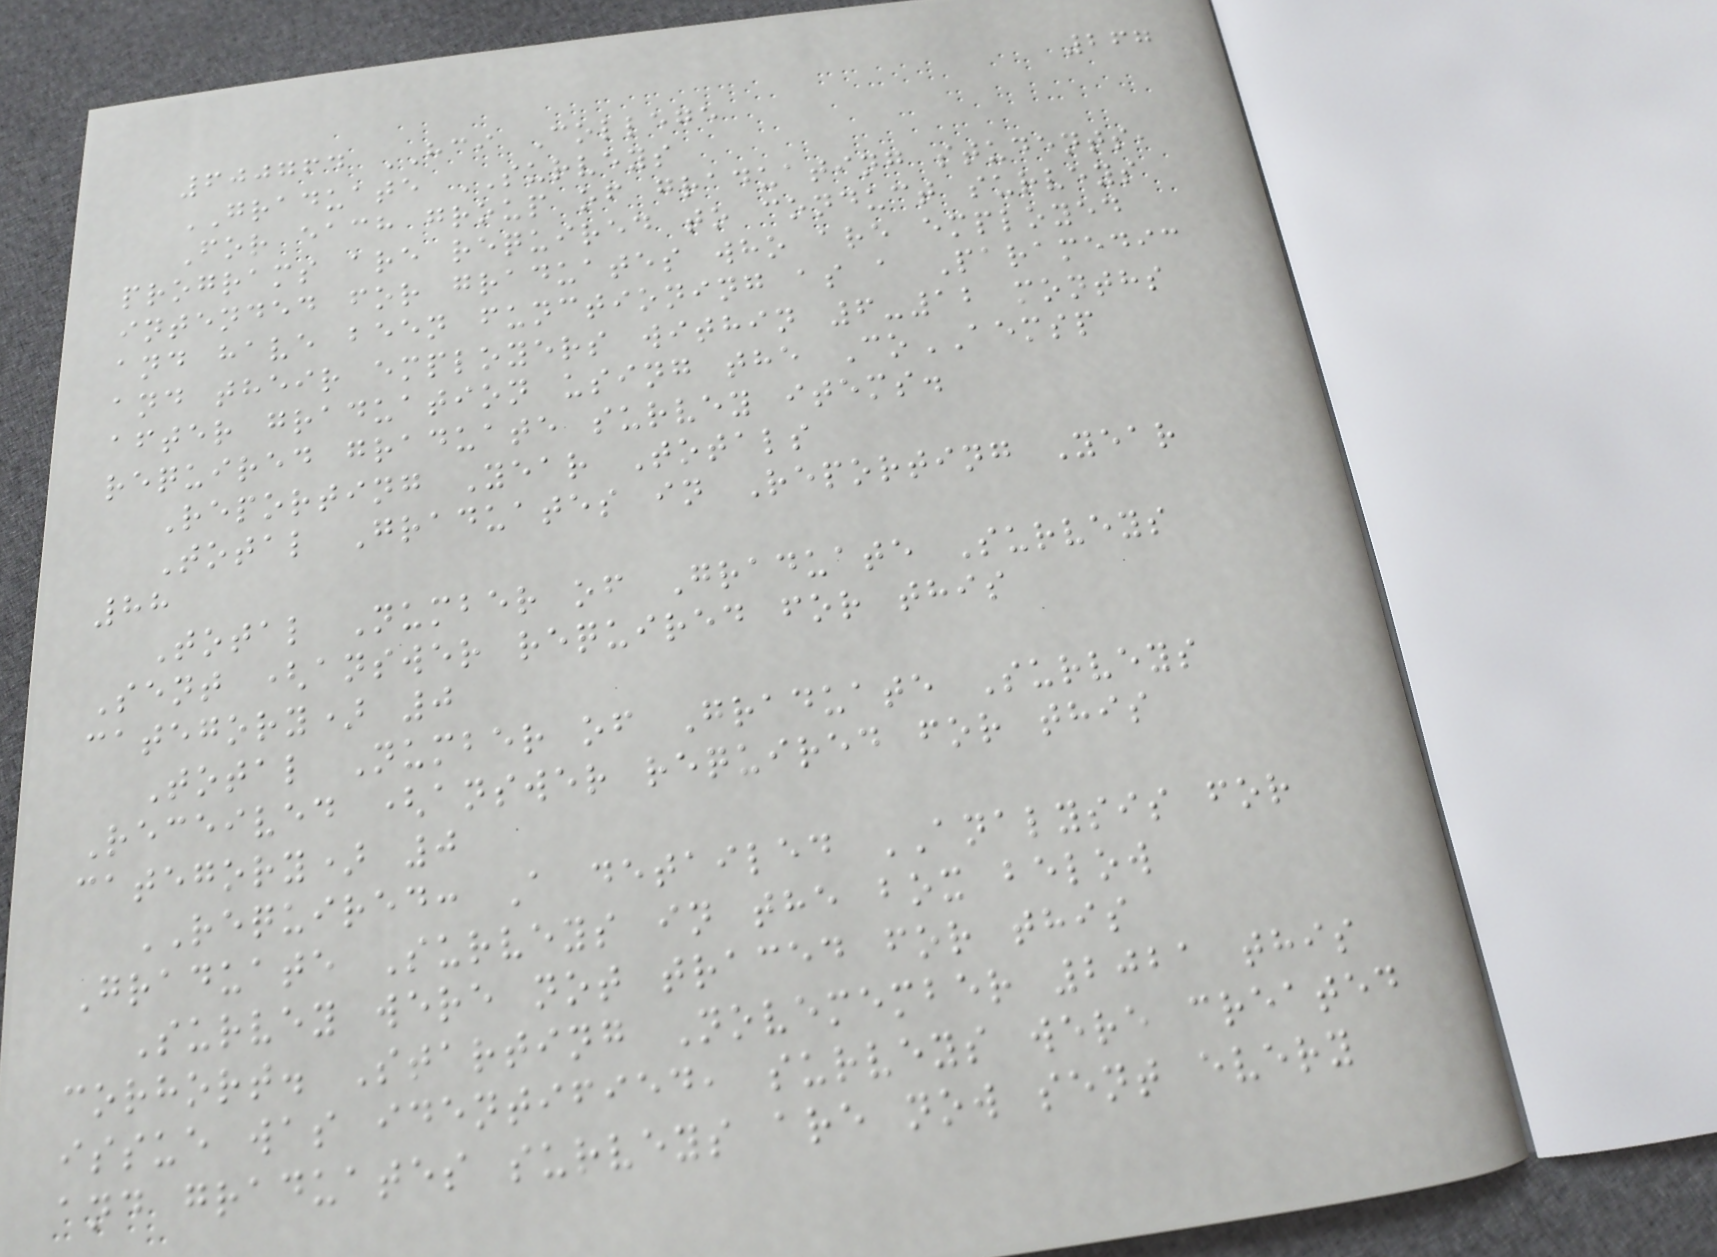267
600764 HCI College
GRADUATE SURVEYS
For each group of graduating students,
programs are required to conduct surveys
intended for graduates who are employed
and have been functioning as a Paramedic
and their employers within 6-12 months
after graduation using the CoAEMSP
required graduate survey items.
Reporting Year Totals
Total Graduates in Reporting Year
88
Total Number of Graduate Surveys
Sent (answer required for this
category) 0
Total Number of Graduate Surveys
Received (answer required for this
category) 0
REQUIRED: A detailed ANALYSIS for
Graduate Surveys in the box below
Survey were not traced for this
corhort. Starting Novemember 2021 this
issue was identified, surveys were created
and graduates surveys are now sent every
